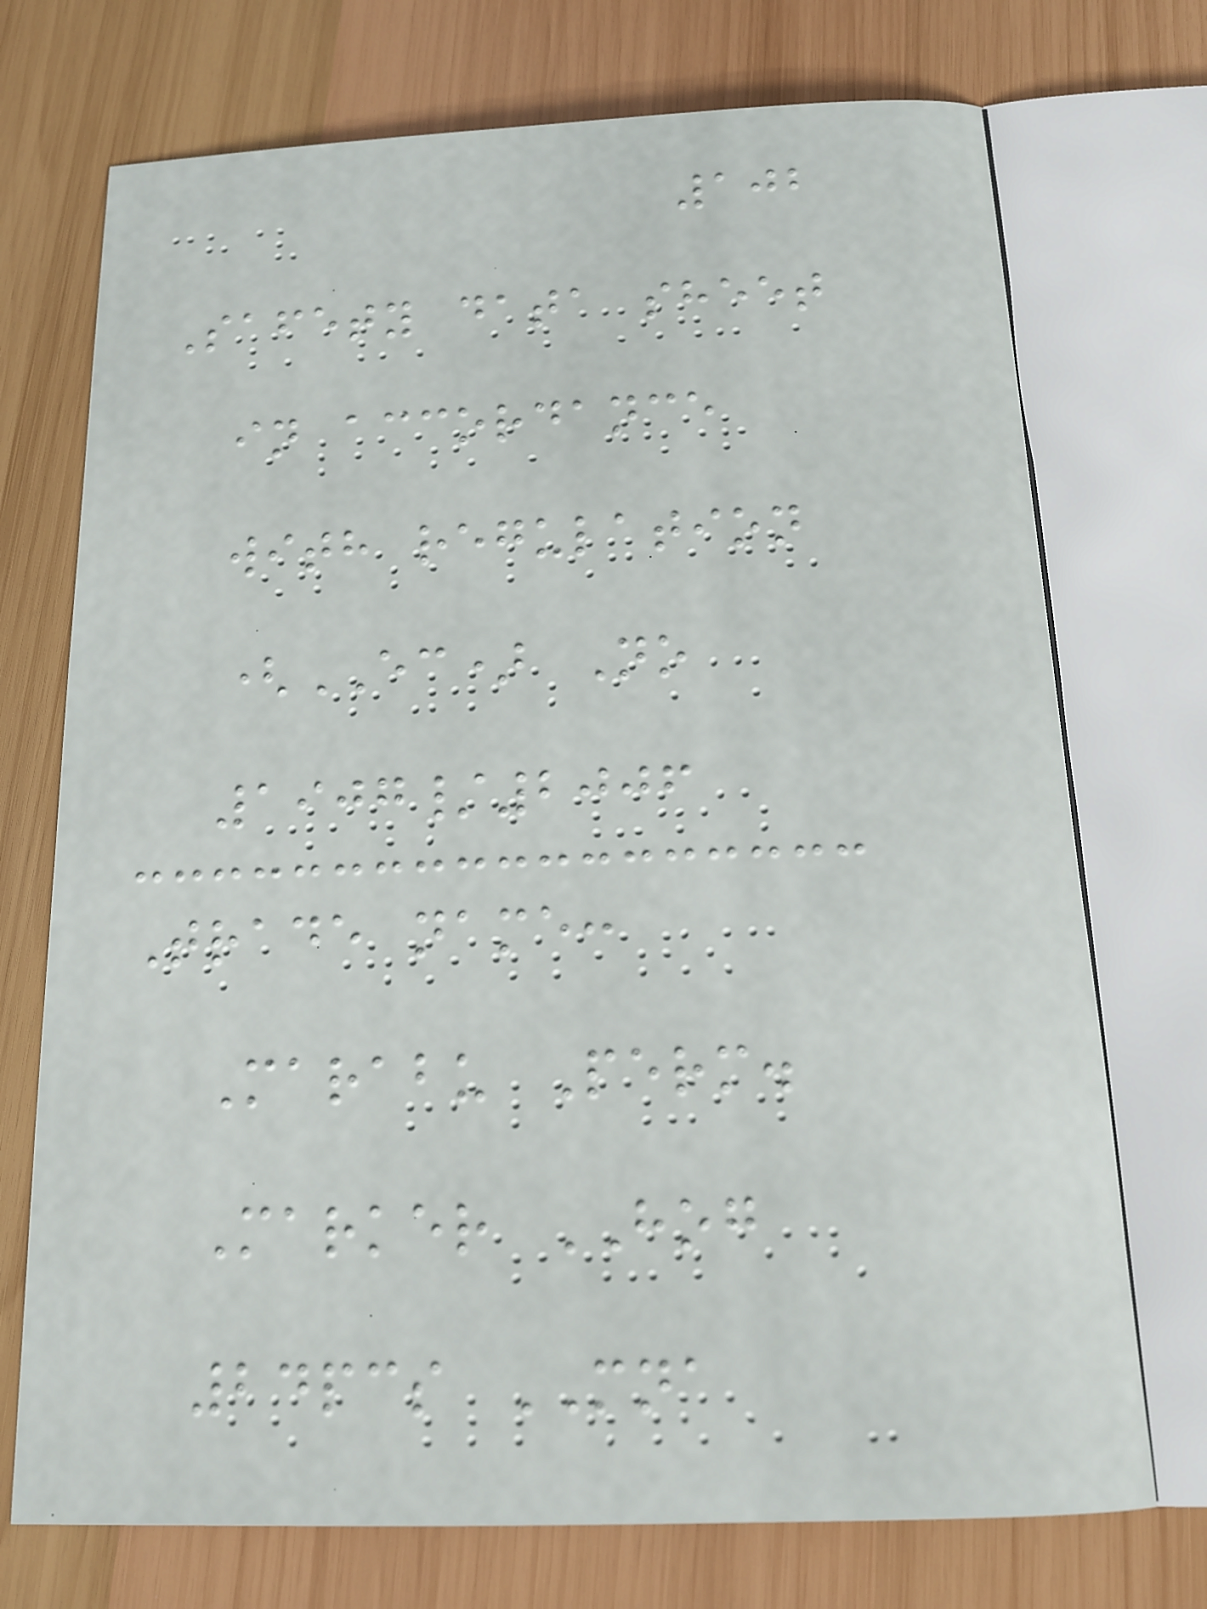102
Safety data sheet
in accordance
with regulation
(EC) No
1907/2006
Trade name:
Marabu Perm.
Marker HOG
24pcs MNA
